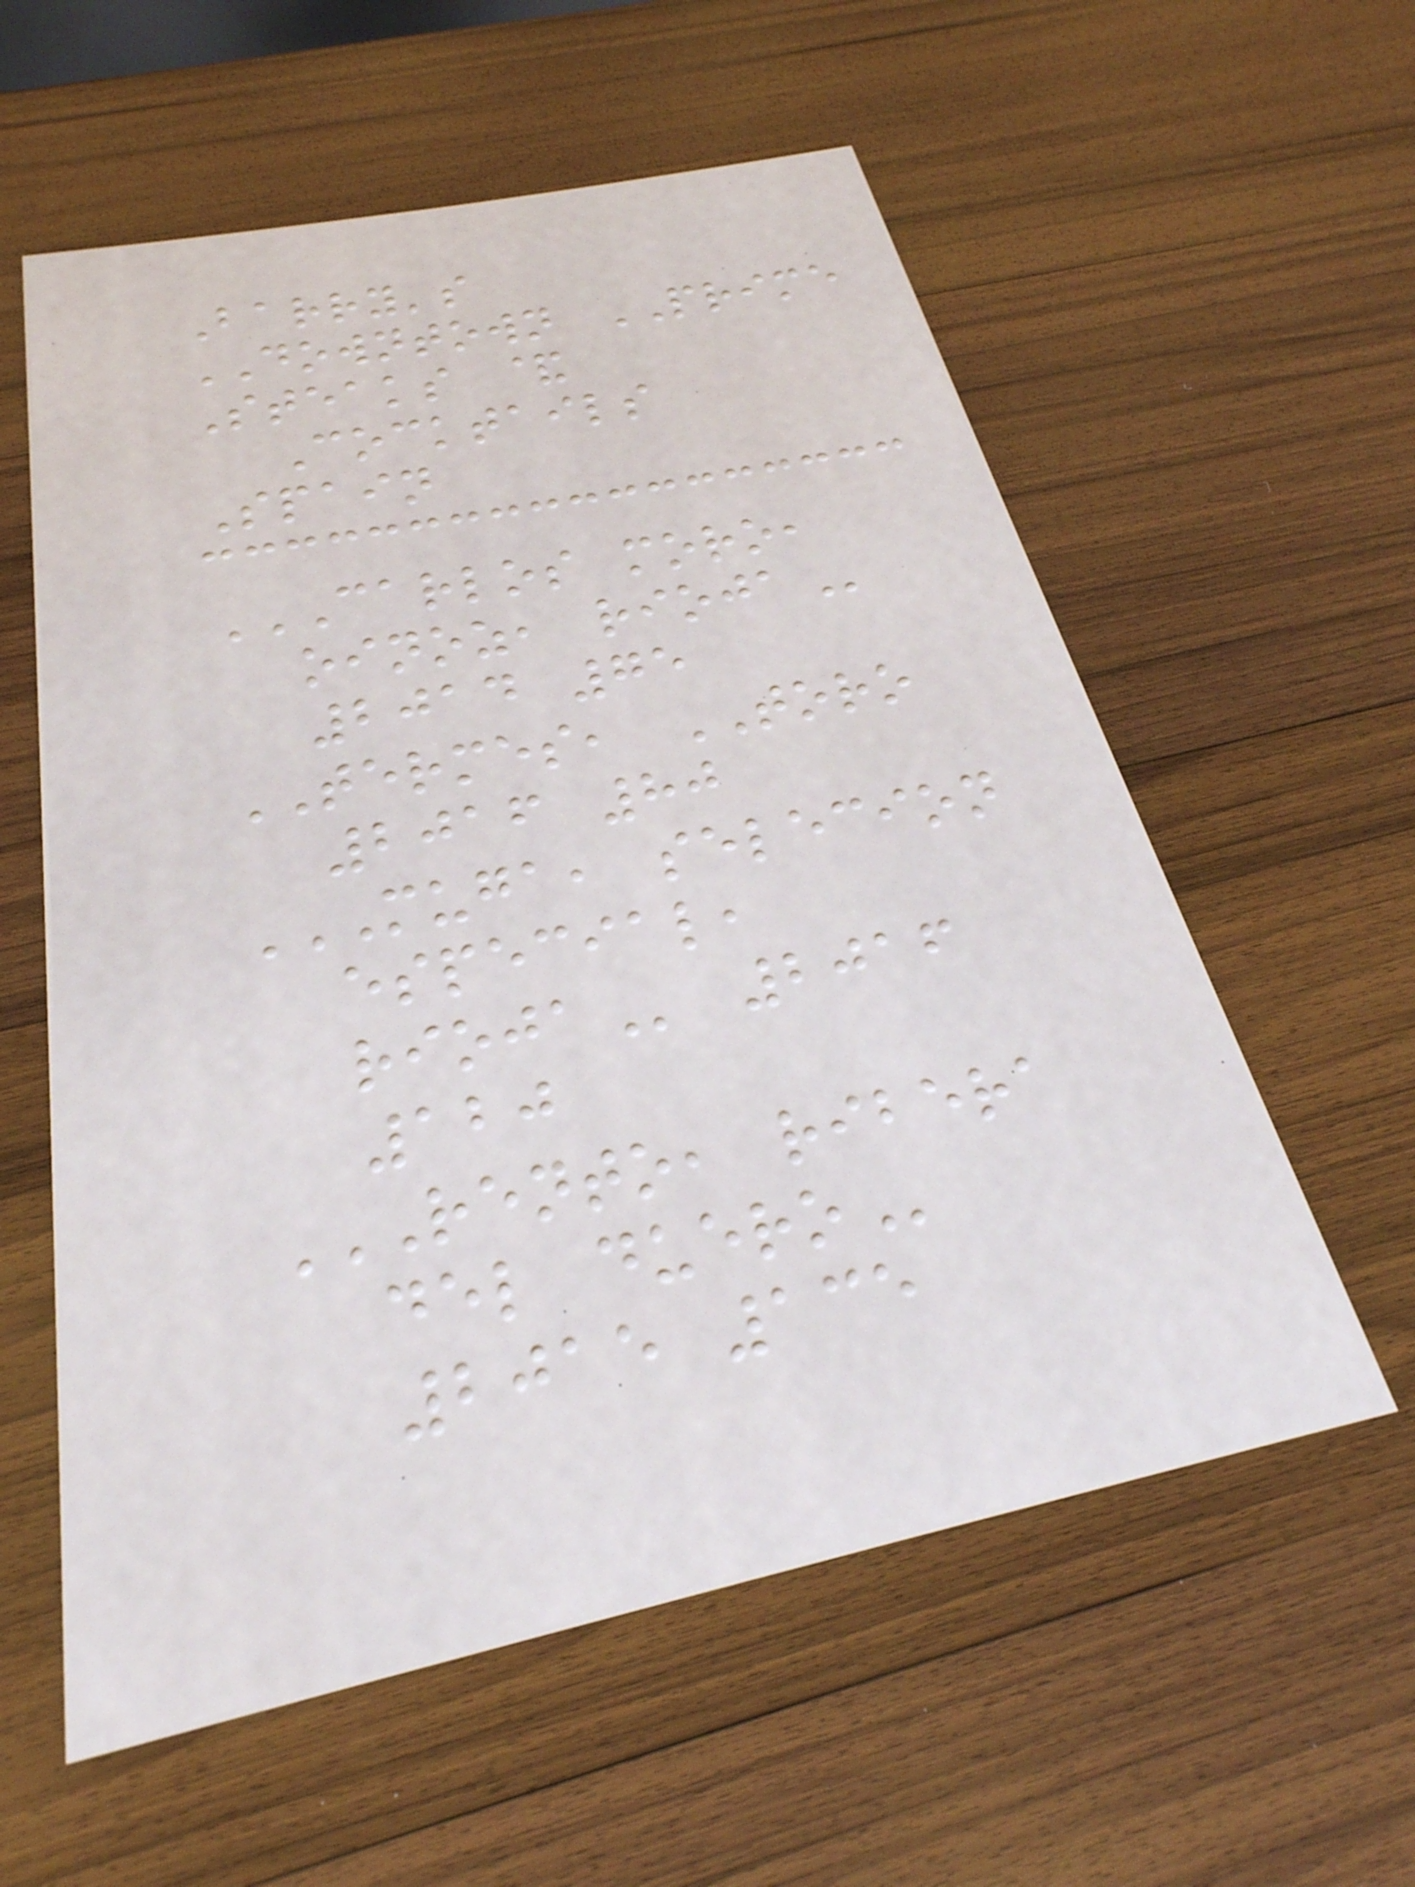Barry's
DOWNTOWN PRIME
Steaks &
Cocktails
Spain
CARLOS MORO,
OINOZ, RIOJA
2014 75
TERMES, TORO
2016 80
MUGA, SELECION
ESPECIAL,
RIOJA 2016
120
RENTO, RIBERA
DEL DUERO
2015 135
